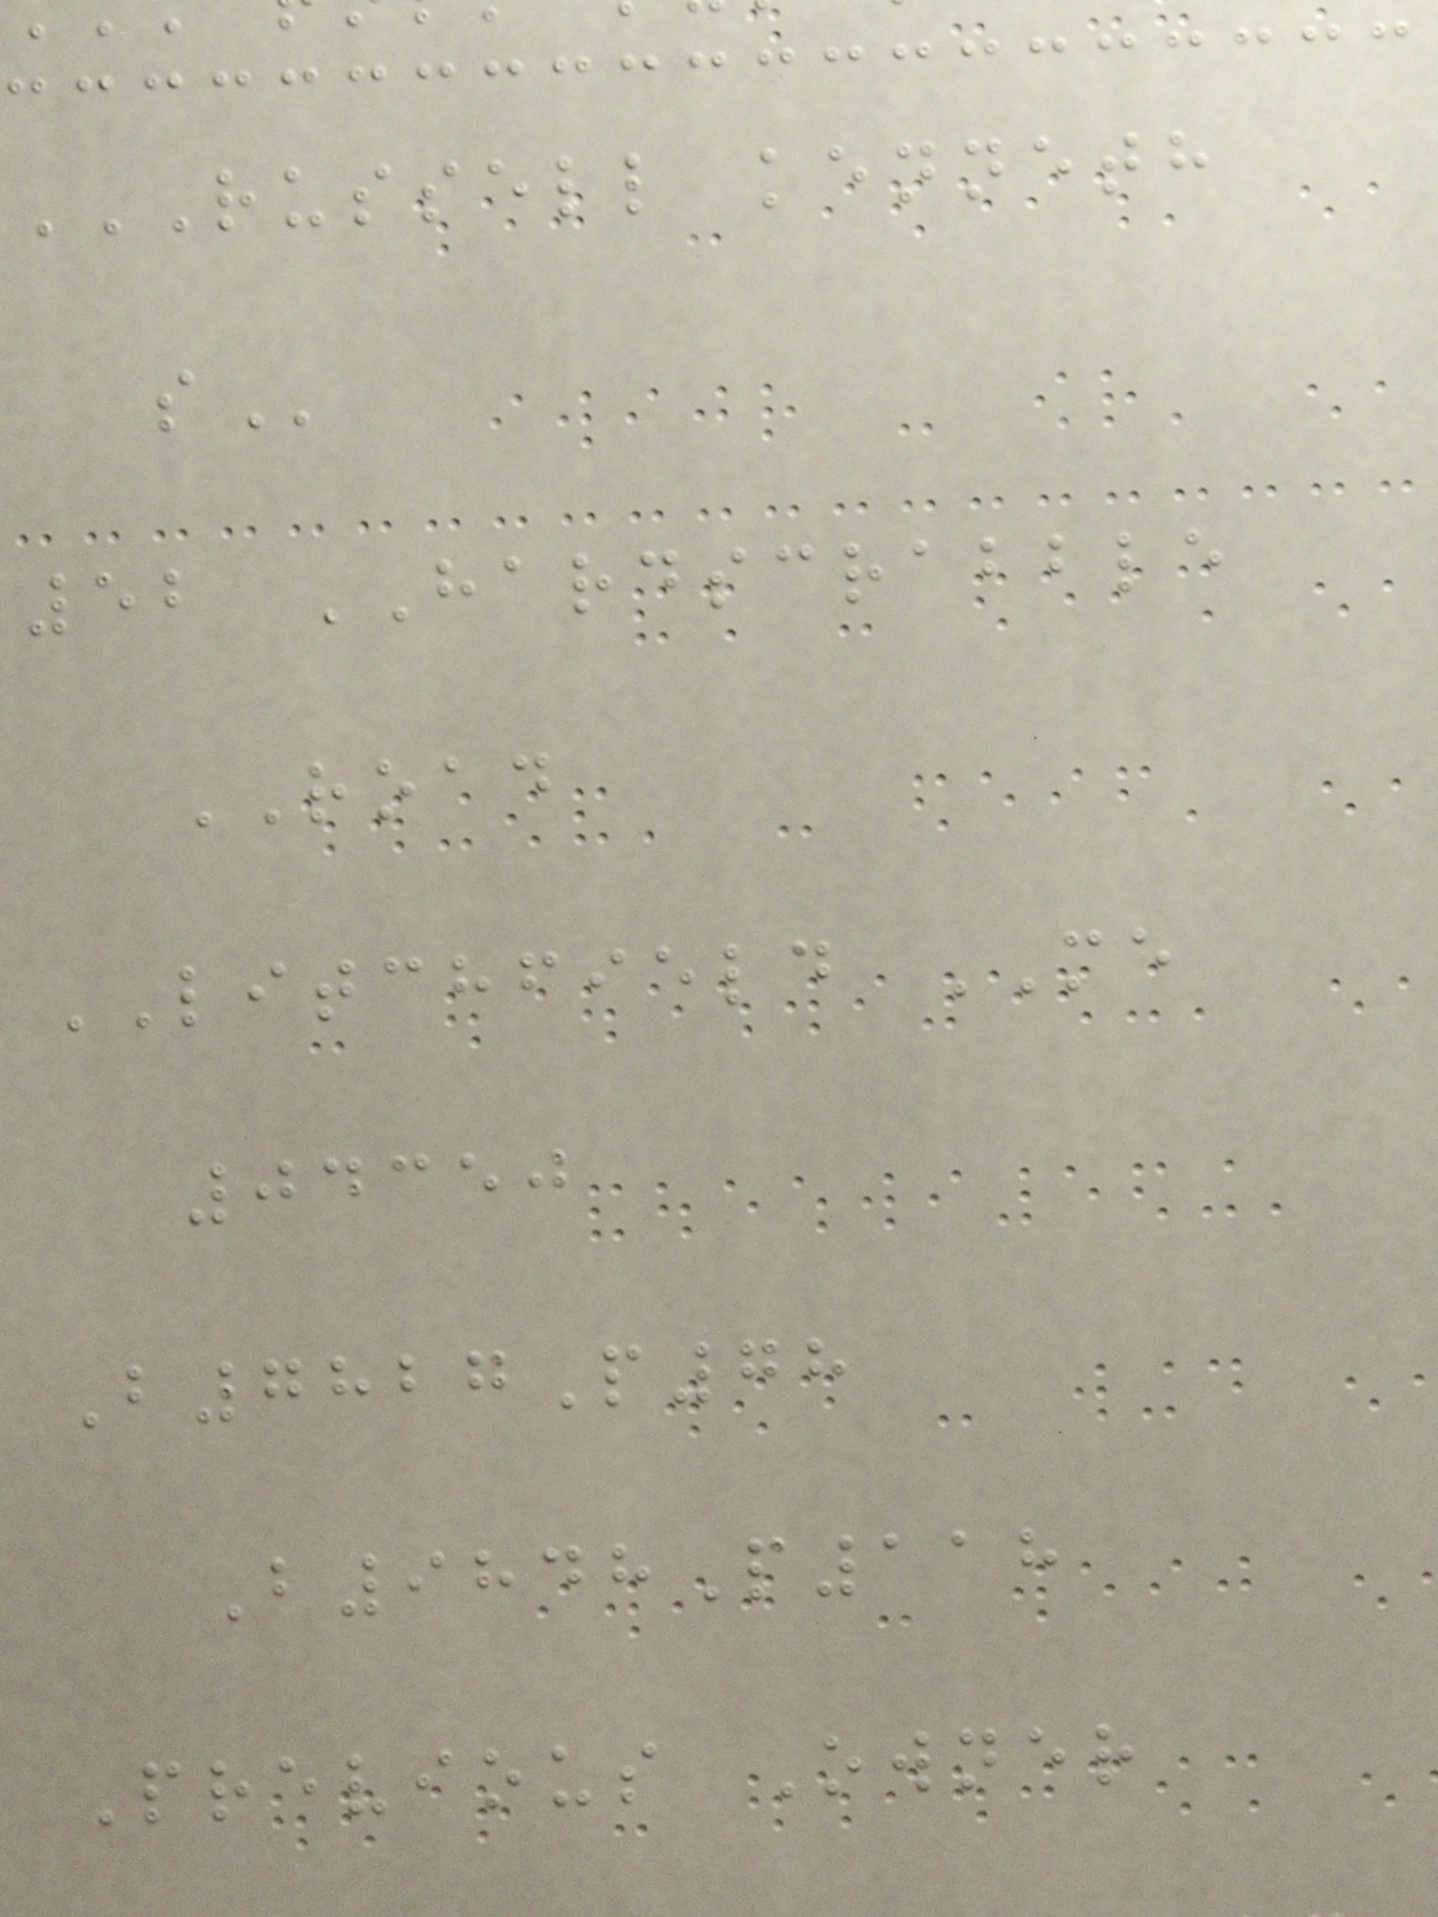RUSSELL KENNETH
52 HARDSCRABBLE
ROAD
LITCHFIELD ME
04350
B7827P78
B9848P118
Previous Owner
